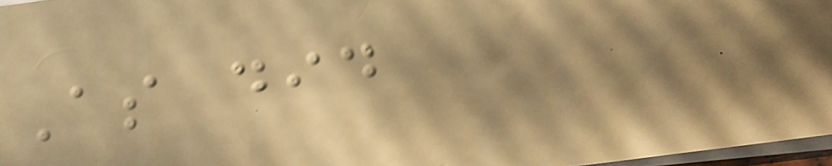As did
